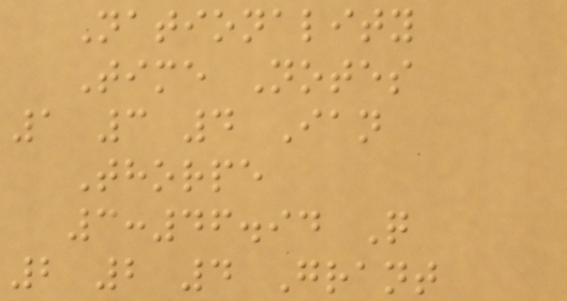Nationality
Time Notes
1 3 4 Ian
Thorpe
3:46.94 Q
2 2 4 Grant
